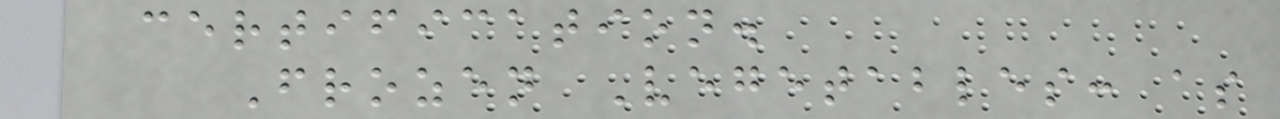certification.
Frozen Vegetables: as
